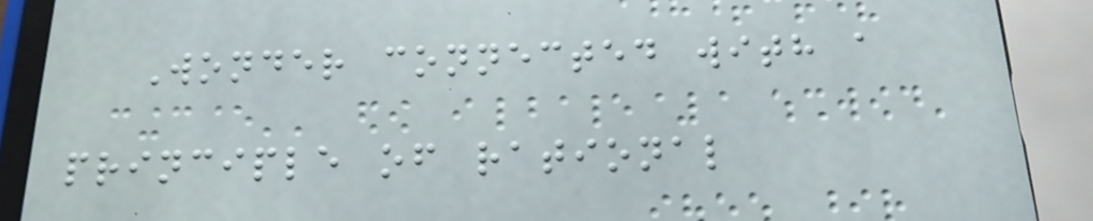Wonder connected with a
principle of rational
